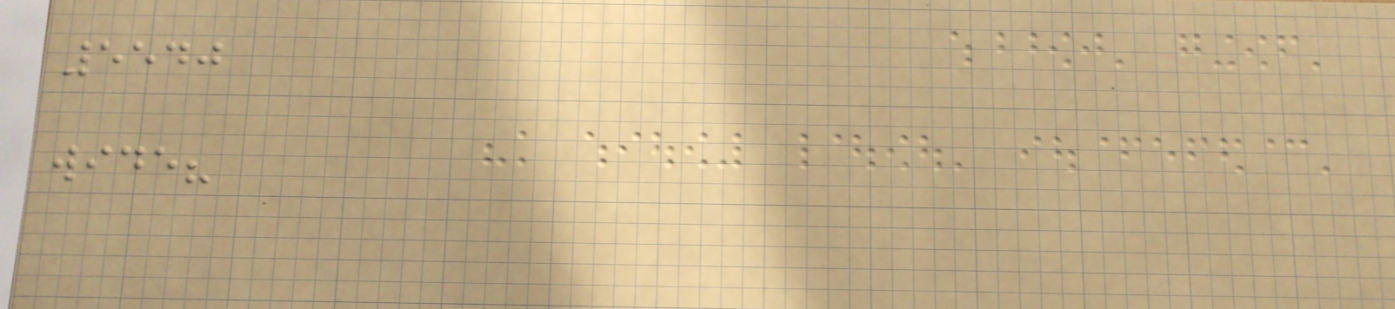5540
wide?
